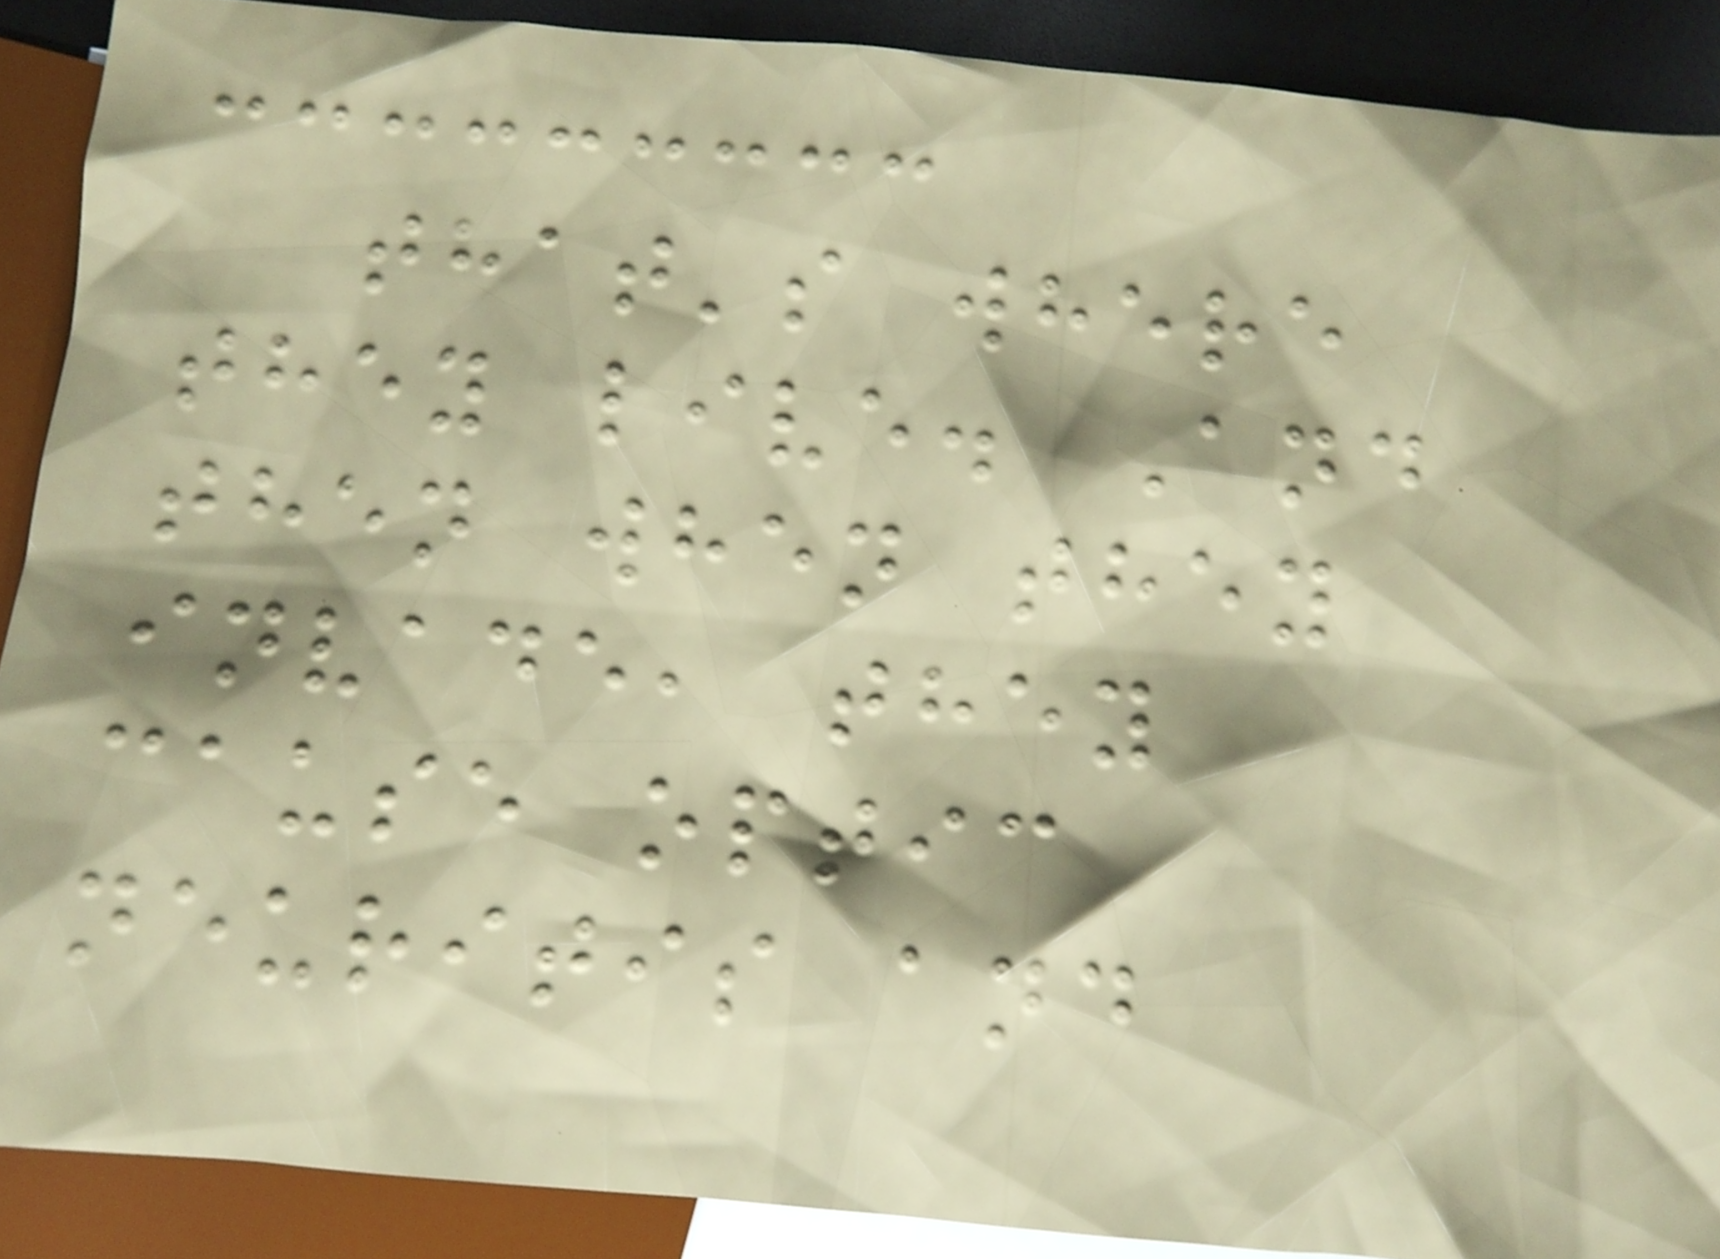that's where
they live. And
then when they
invade, they
cause optic
neuritis and
